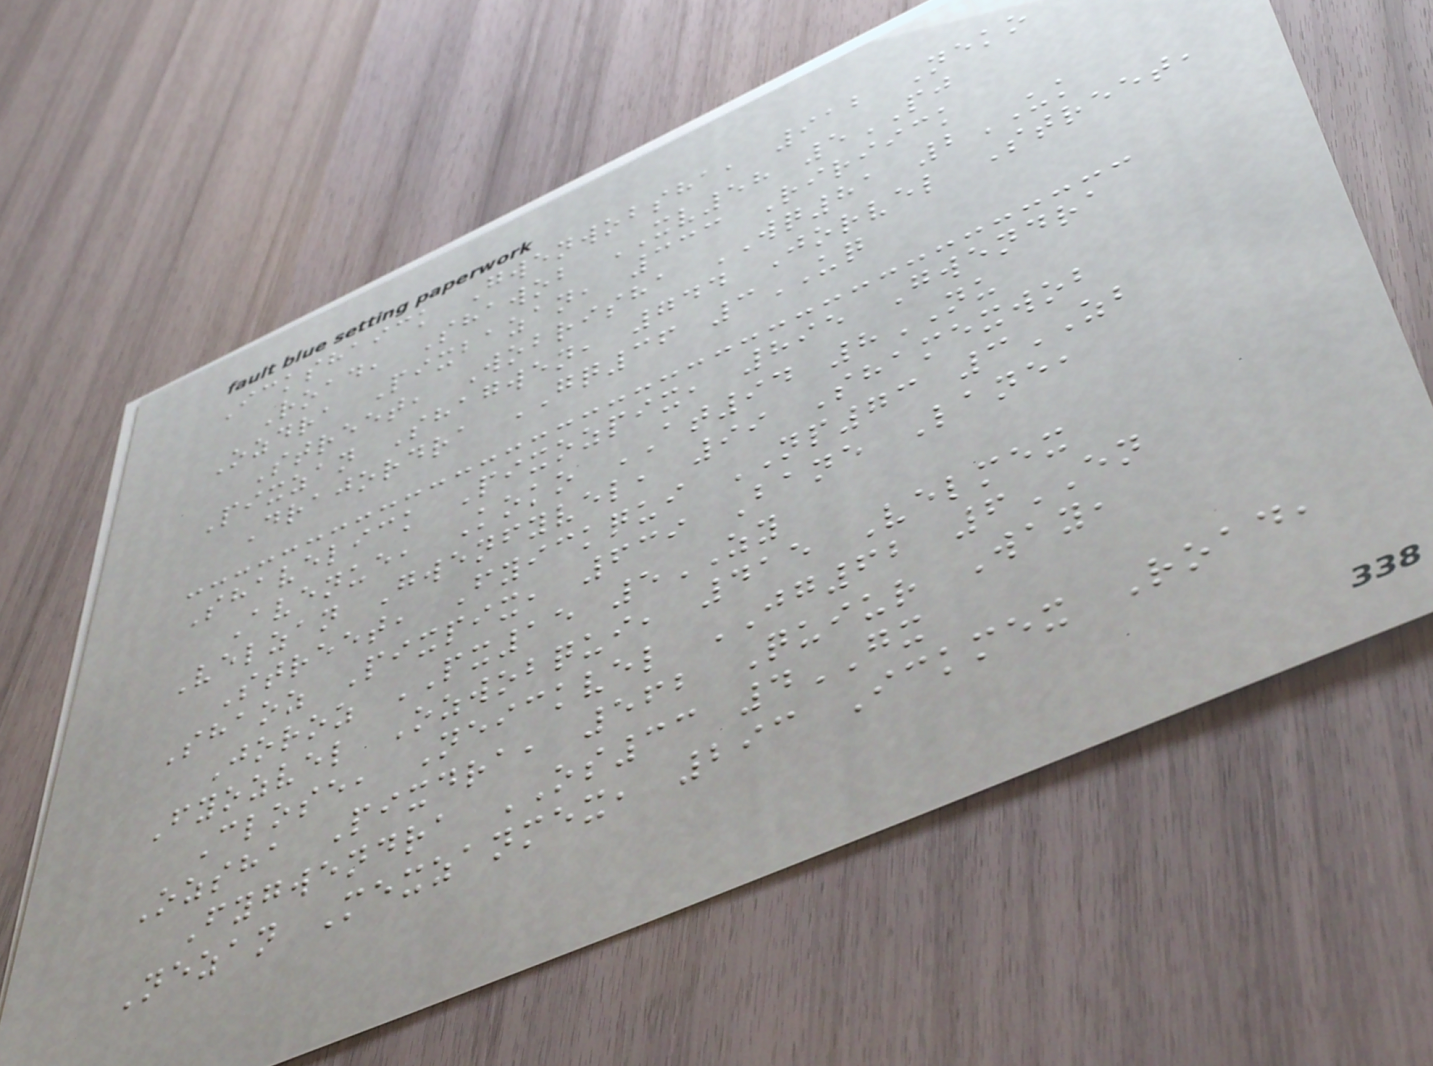Ickshaick Gwenwobsha, 912 Neko
Road, Shawob XV58 5PJ
Ozdra Pixbazan, 333 Ririick
Street, Wobrisha WQ81 2UK
Pixzan Shagwen, 744 Jorvel Street,
Drajordra GQ36 3UQ
Shavelick Pixozpix, 895 Gwendra
Avenue, Koko AT94 8NU
Velzan Gwenfyvel, 99 Shamexwob
Street, Fyickqui NP73 3ZB
Shaoz Pixpix, 639 Bane Lane,
Joroz PX15 5ZY
Fyozvel Ozwobqui, 415 Velmex
Close, Neickvel JG62 6EN
Ozsha Pixdra, 562 Quiur Way,
Fygwendra OS33 4GX
Nezan Mexzanmex, 293 Ickmex Road,
